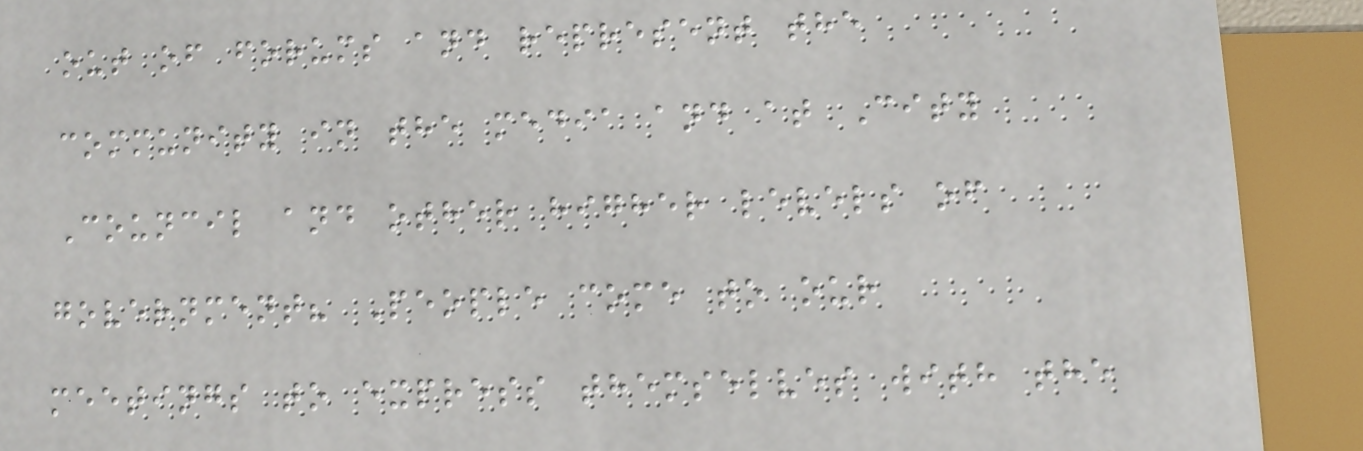out of forums and represent the
community in the media and at City
Council and other higher levels of
government? People come to our
meetings to express themselves with the
